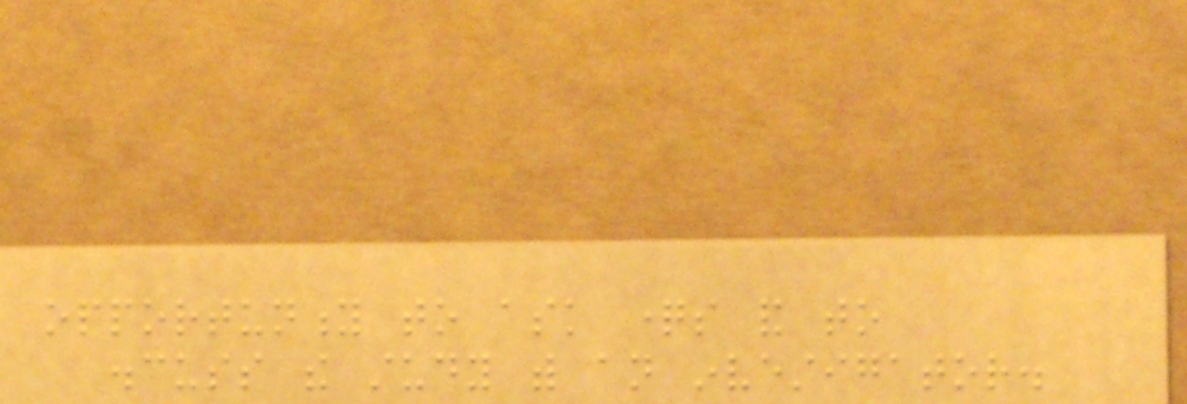opportunity to ask questions and to
discuss the study with an investigator.
